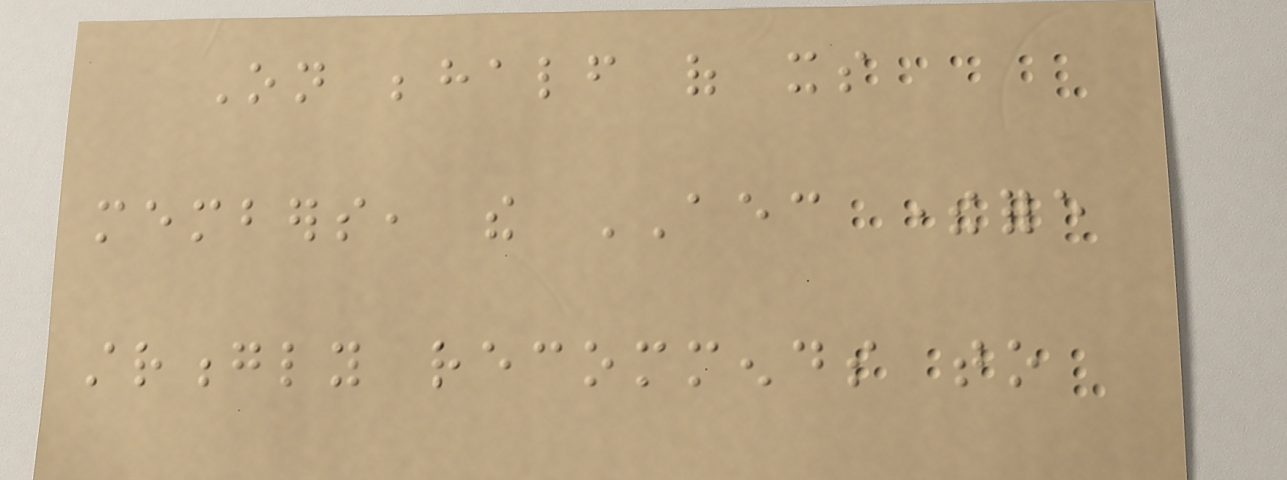On behalf of its
members, the AEC therefore
strongly recommends to
